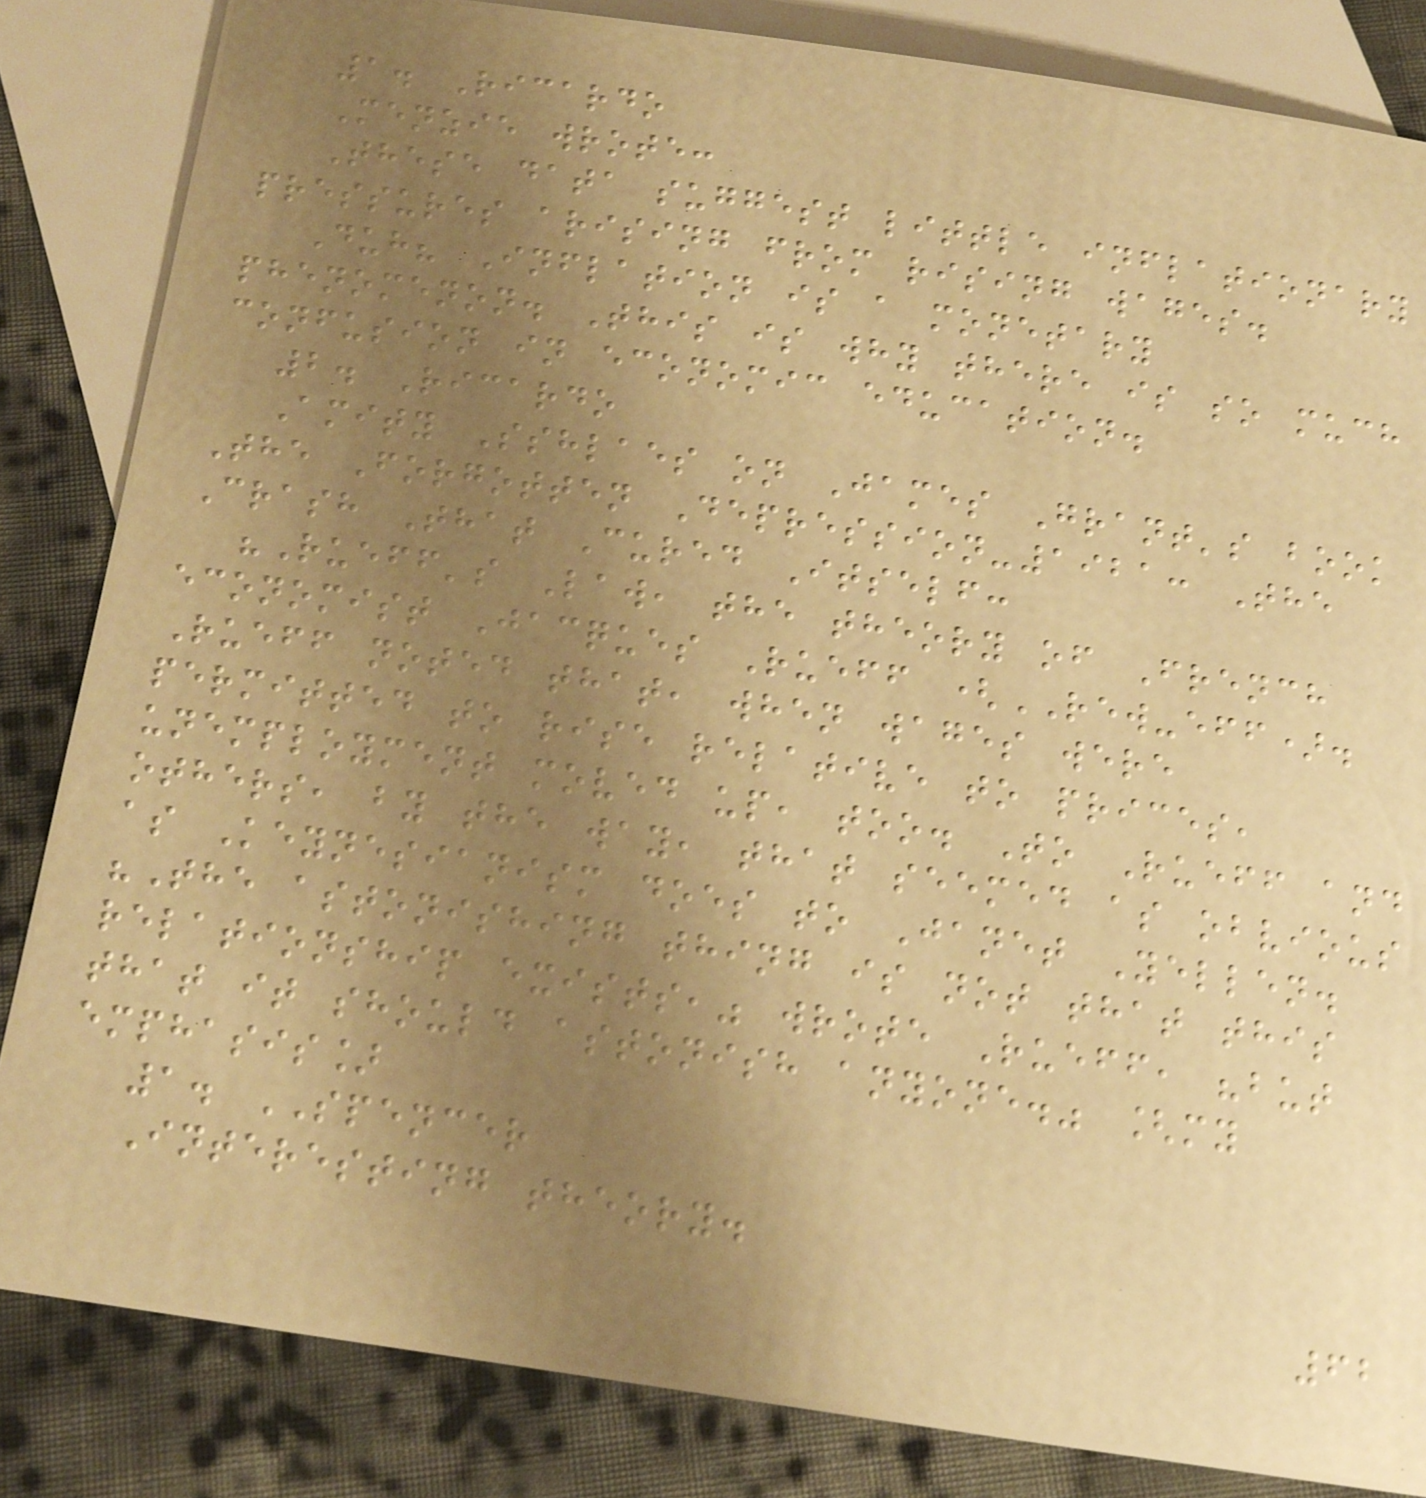1. Ricardo
Menzie wrote:
These data suggest little inflationary
pressures arising from rising wages.
Duh? Inflation is a monetary
phenomenon. This is why there is so much
confusion in economic education.
2. Ricardo
Amity Sshlaes on James Grant's book
The Forgotten Depression-1921: The
Crash That Cured Itself:
"Rueff's Law, the theory of French
economist Jacques Rueff (REW-eff).
Rueff noted that, when wages were
permitted to rise relative to prices,
unemployment moved up, too. To Rueff and
others, by the way, that seemed as obvious
as Keynesianism does to Janet Yellen.
"The astonishing thing is not that this
relationship exists," wrote Rueff, "but
that it should astonish anyone." [my
emphasis]
1. SPENCER
Interesting theory.
62
